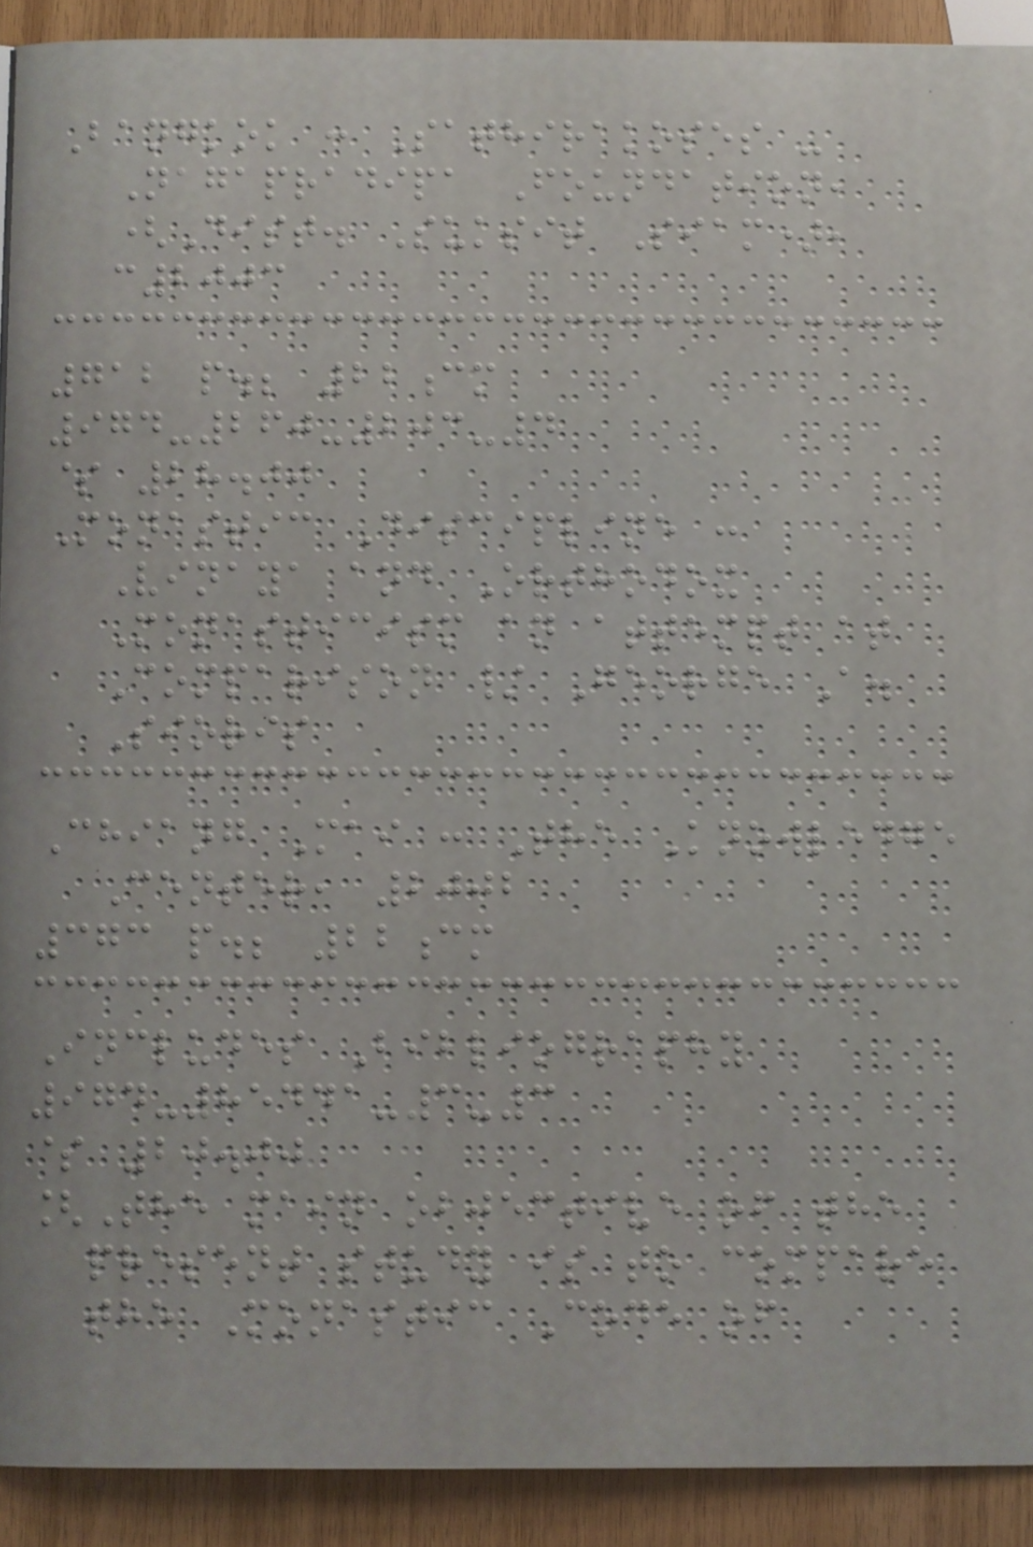Bangkok : Sathirakoses -
Nagapradipa Foundation,
(Dist. Suksit Siam),
c2003
712 p.; 22cm
974-260-203-4
$ 28.00
Monastic Discipline :
Vinaya and Orthodox
Monasticism an attempt at
Comparison / George A.
Sioris
Chiang Mai : The Knowledge
Center, 2002
373 p.; 22cm
Includes Bibliography
974-85441-3-3
$ 20.00
[The main objective of the
present study is to compare
the Monastic Code of
